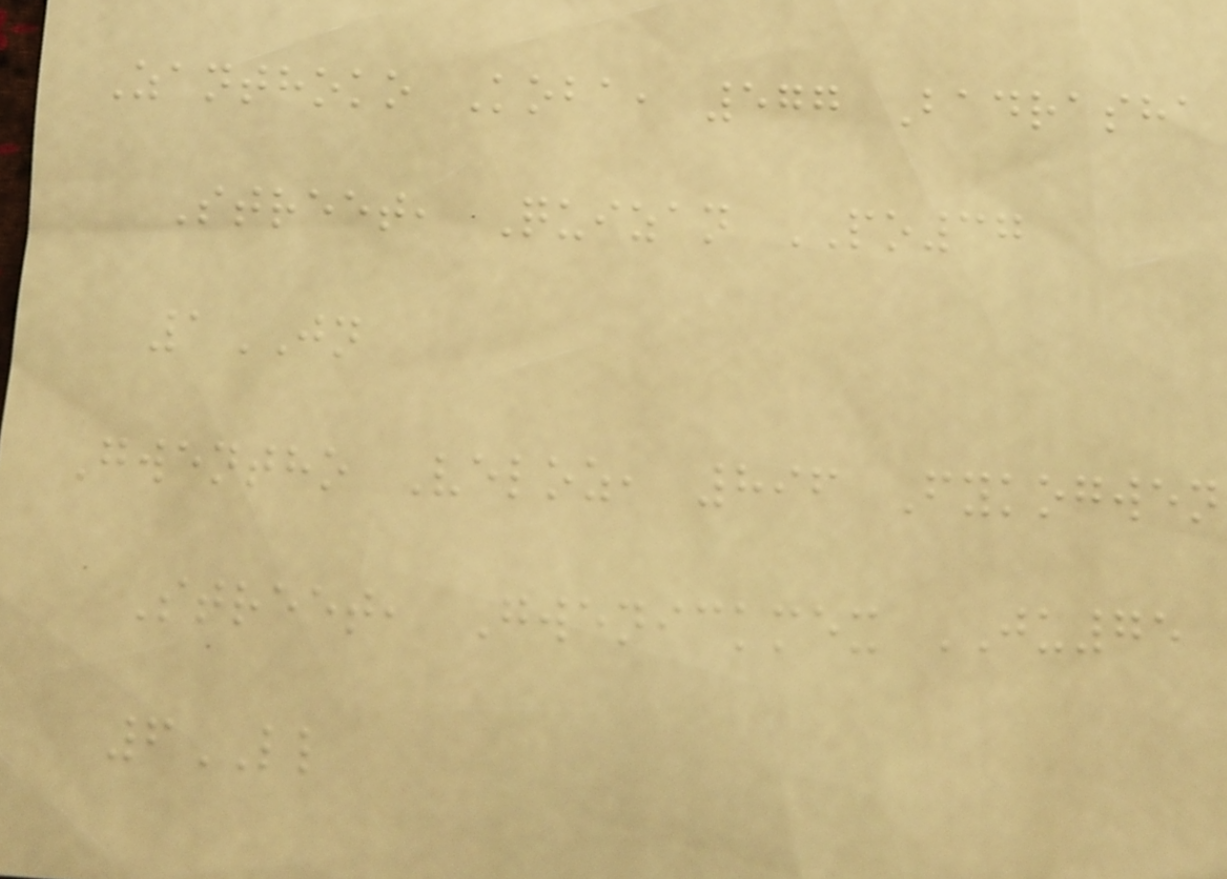Zanthoko Koba, 577 Badrasha
Street, Quizan PO37
1JN
Gwentho Veloz, 896 Fykogwen
Street, Gwenickmex JU75
6LL
